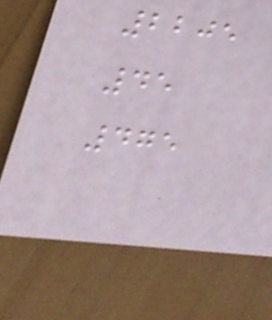2205
45
475
